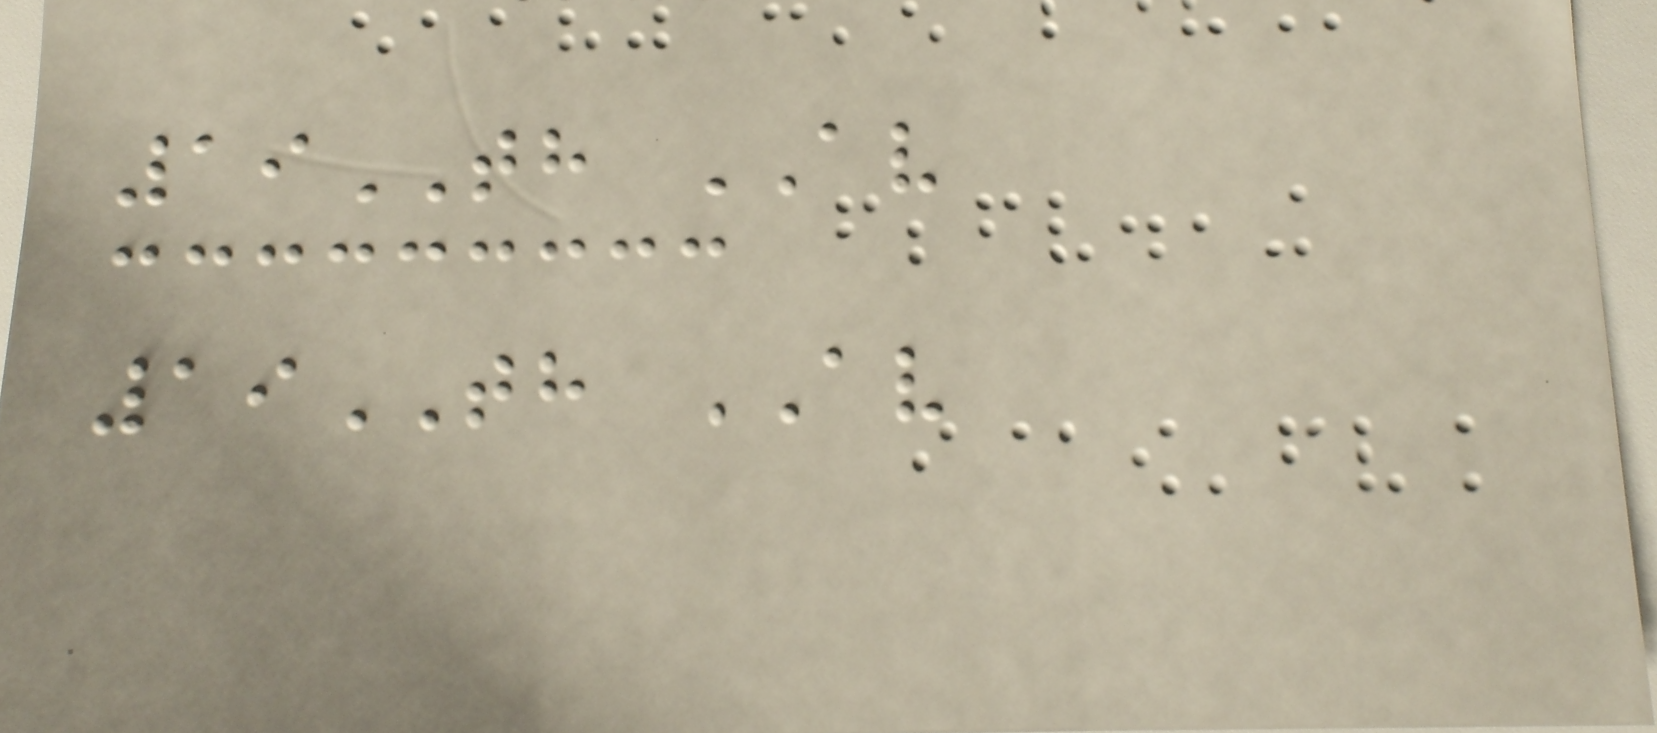19TH AV
19TH AV
